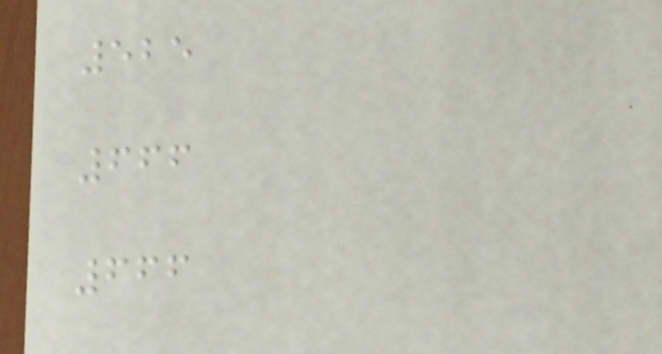525
666
666
